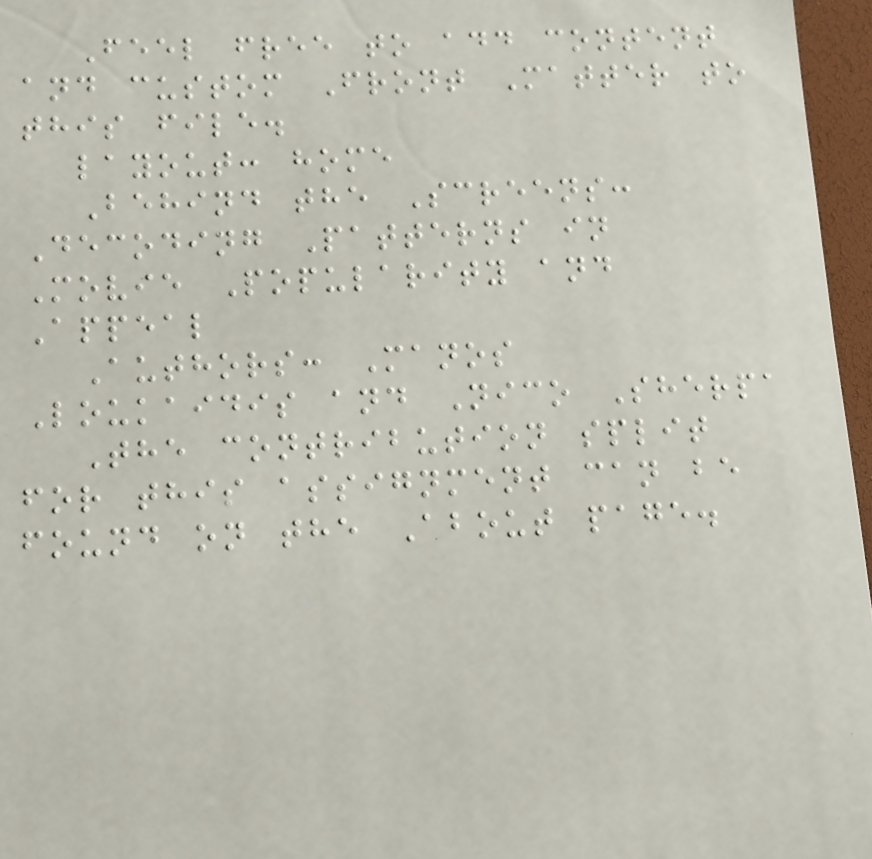Feel free to add content
and custom Front Matter to
this file.
layout: home
Behind the Screens:
Decoding Patterns in
Movie Popularity and
Appeal
Authors: Manos
Loukaidis and Nico Sherpa
The contribution split
for this assignment can be
found on the About page.
